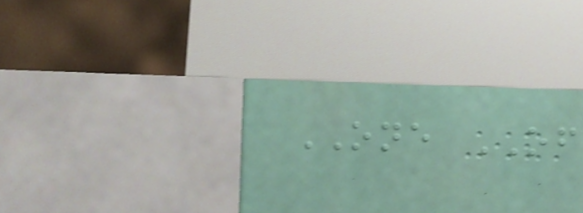ONE OF
